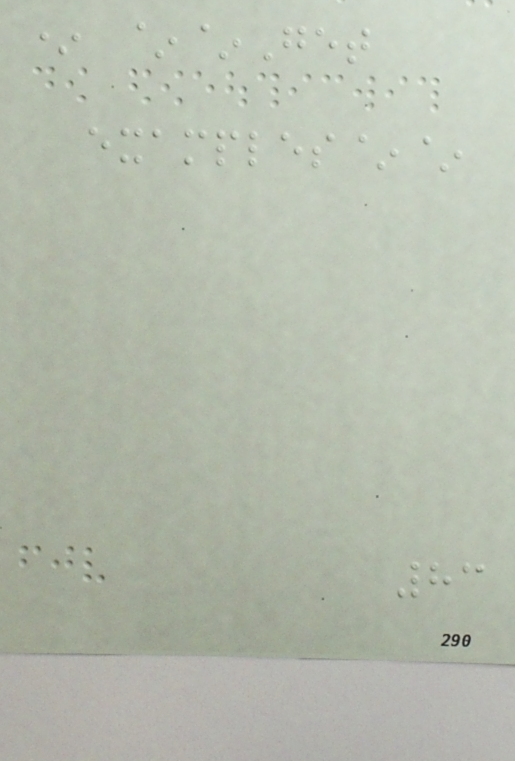* ~~Get
examples~~
83
